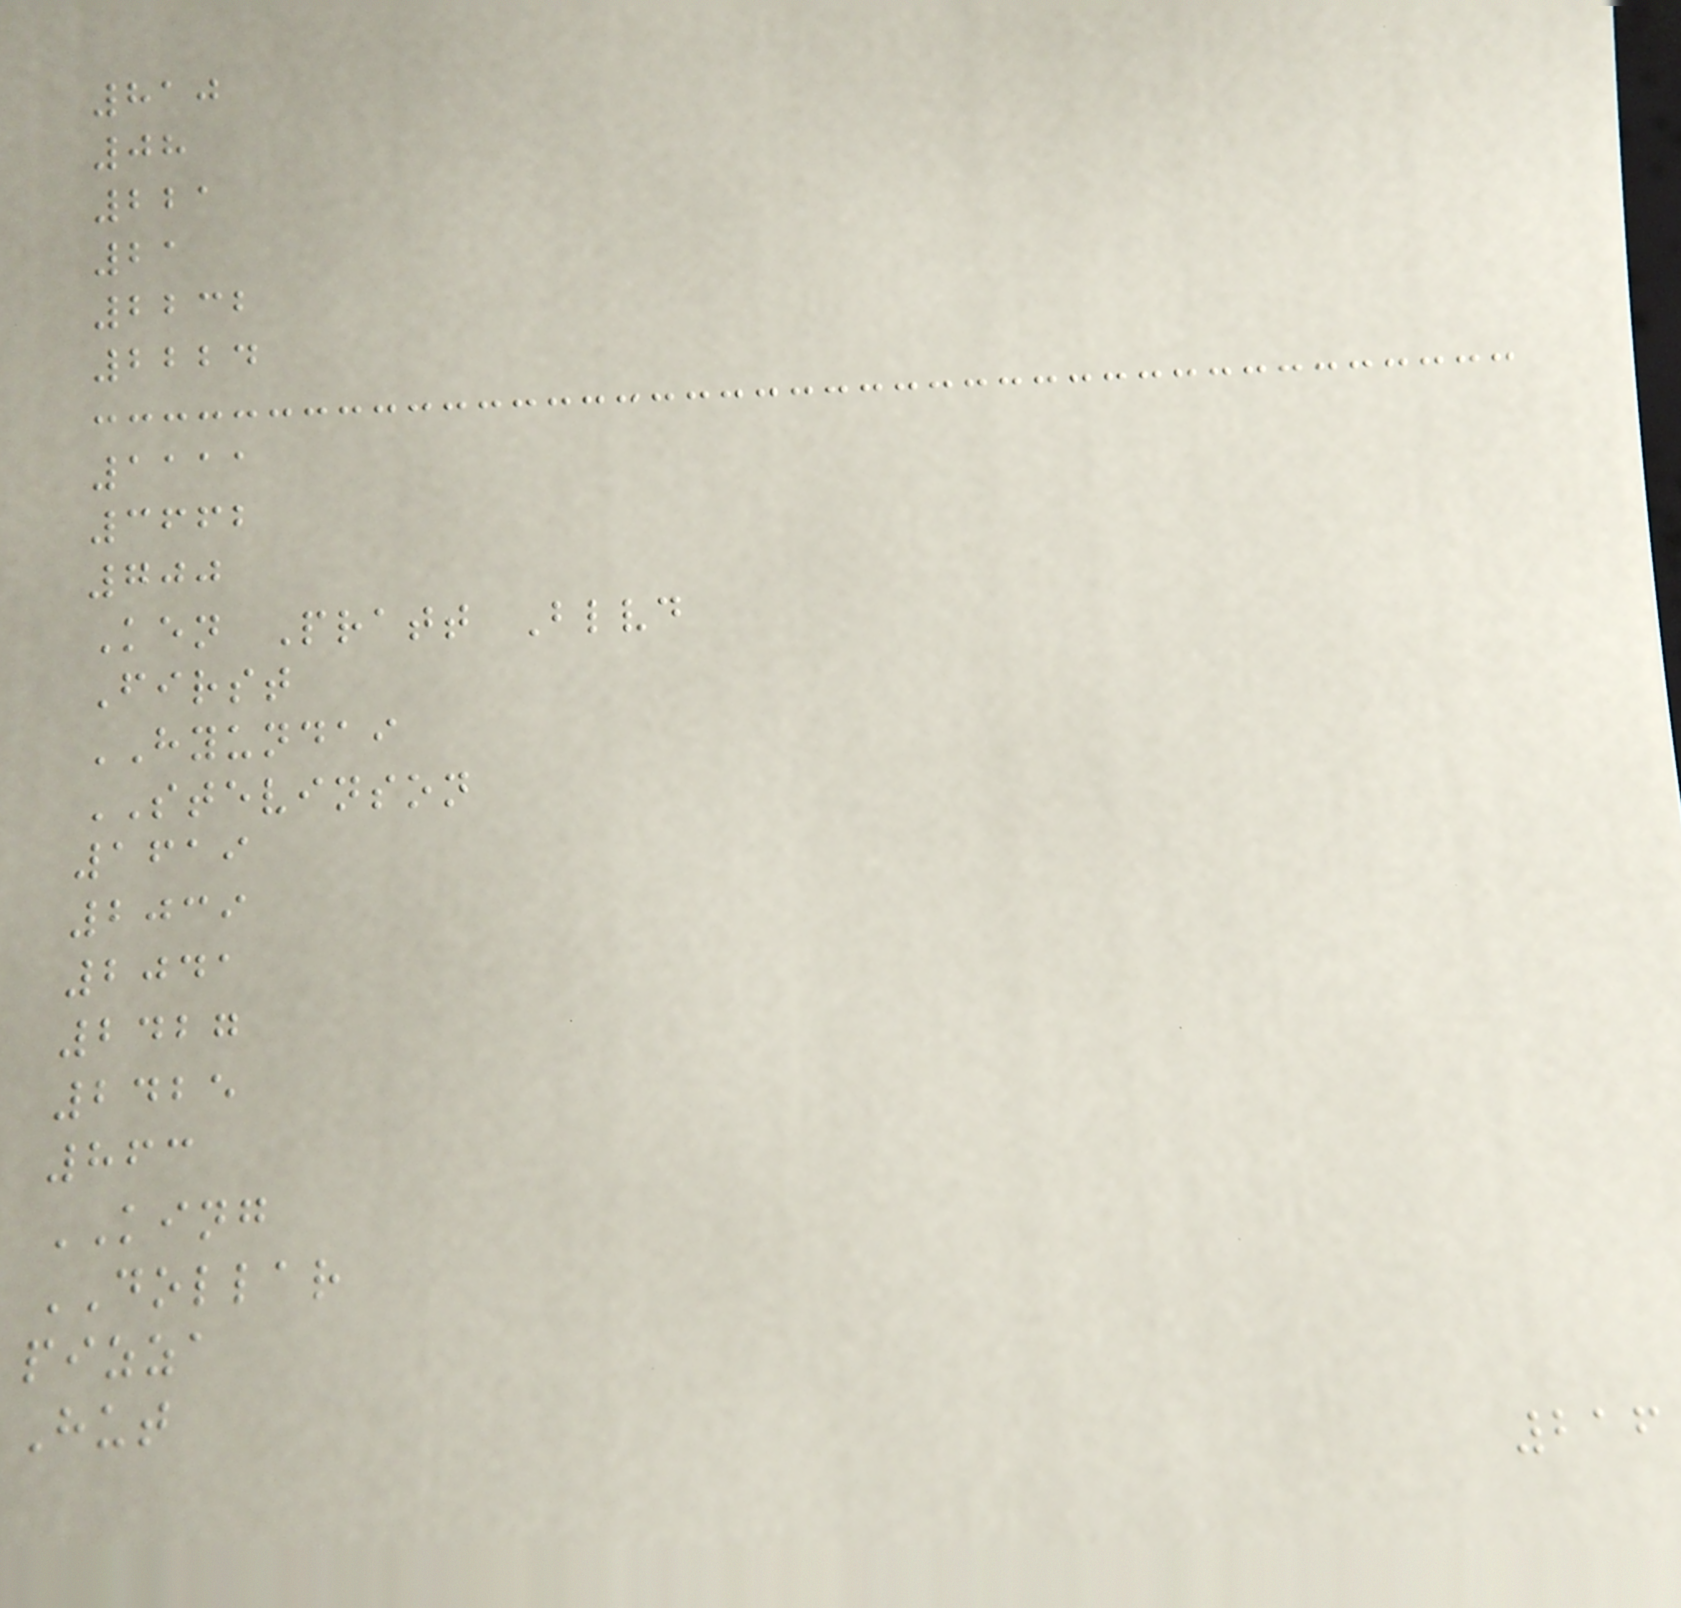810
08
221
21
2232
2224
1111
3662
700
Ken Pratt Blvd
First
HYUNDAI
STEVINSON
1619
2039
2041
2427
2425
863
KING
DOLLAR
pizza
Hut
216
